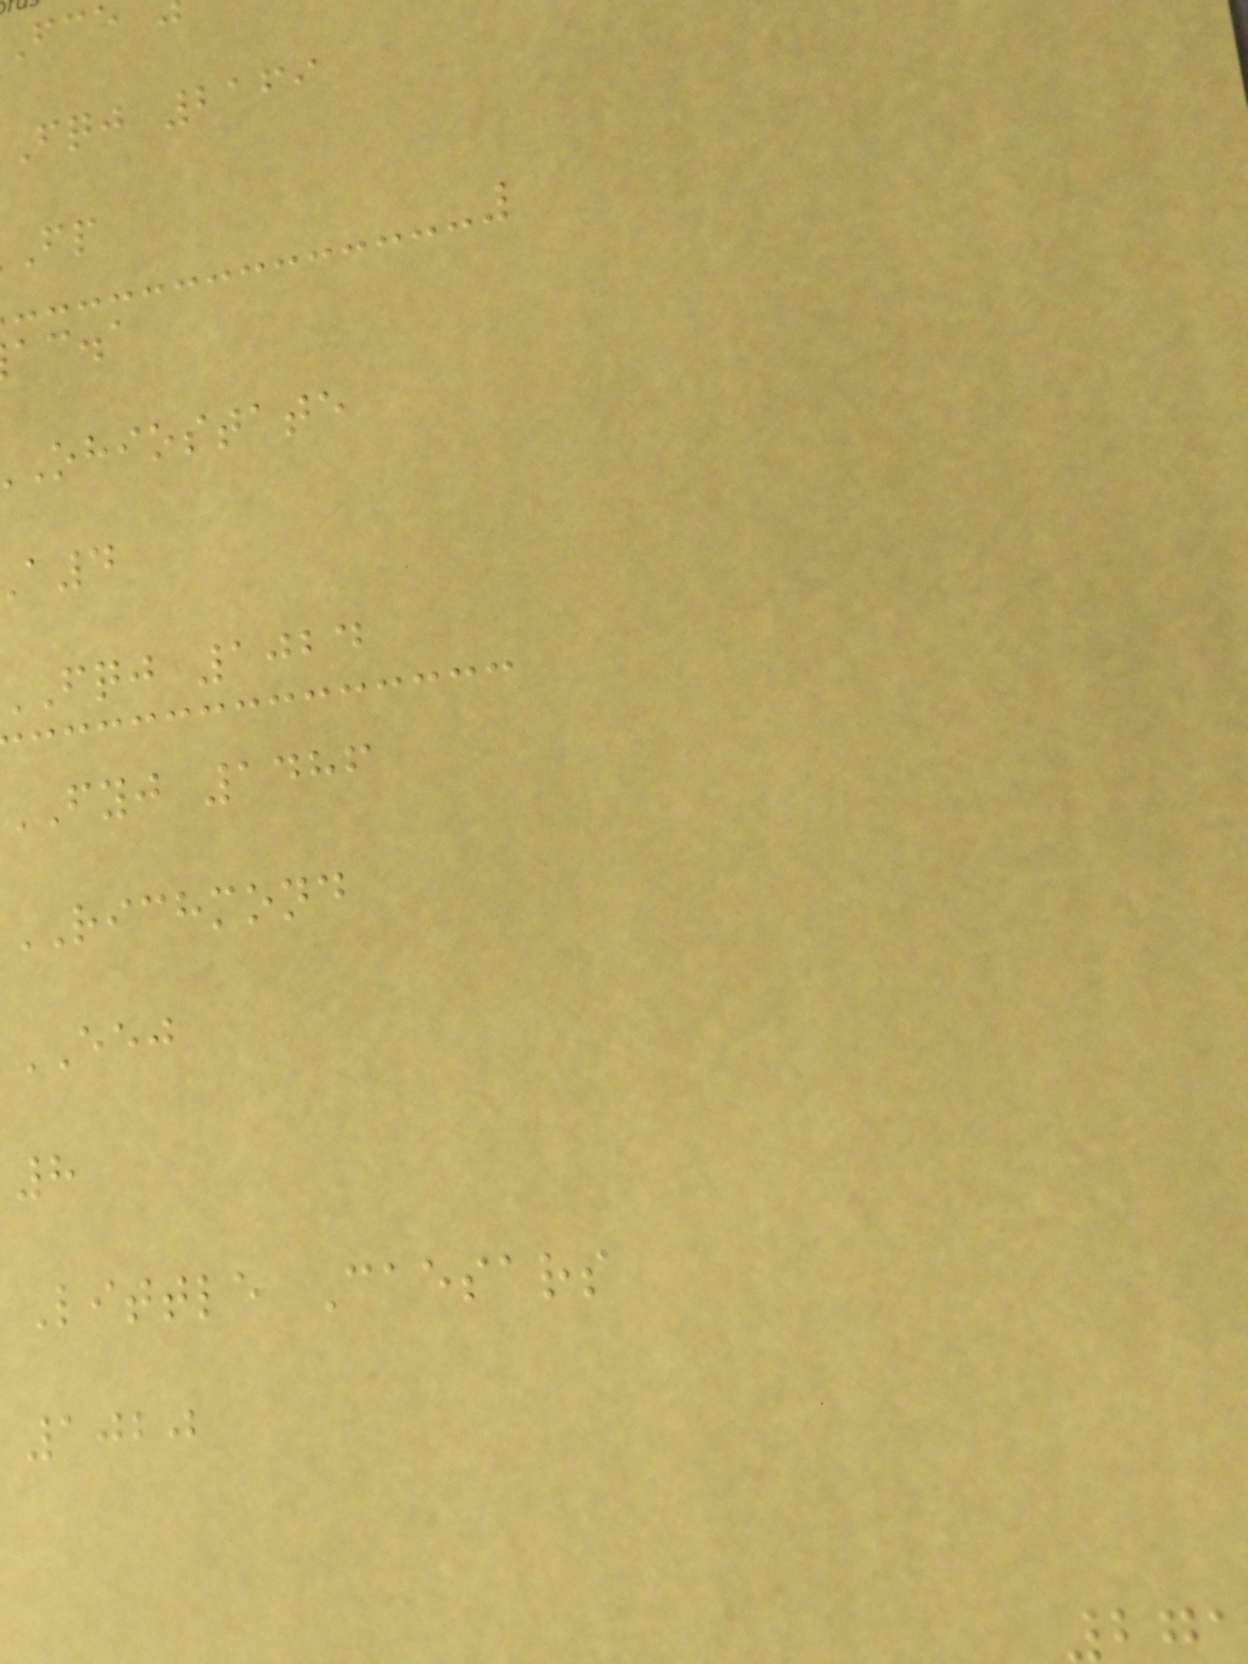fqj 2169
ac.a
ohiostate
fqj 1024
fyj 1486
RICHMOND
EEJ
8
Little Caesars
1020
